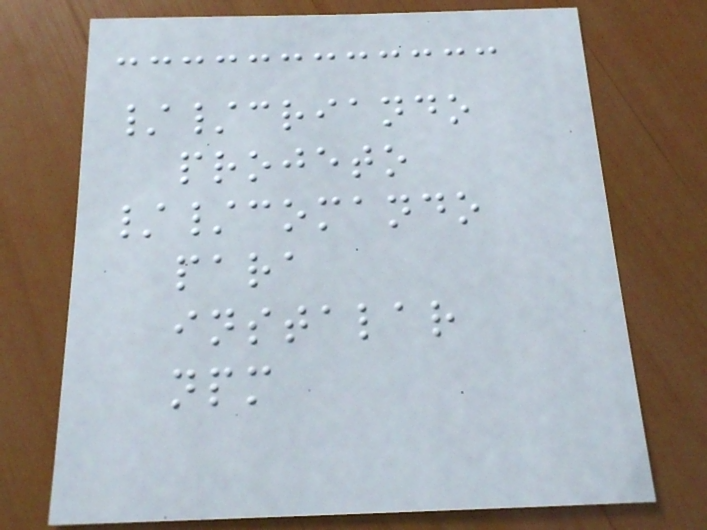//criando
projeto
//comando
para
instalar
npm
